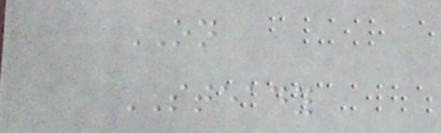ON
STEADY
